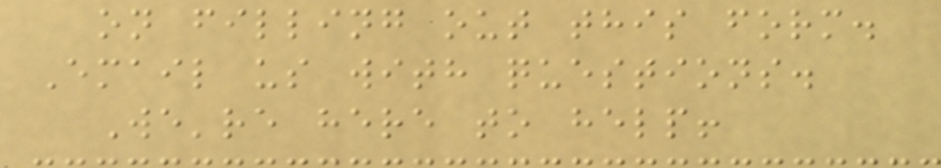on filling out this form.
Email us with questions.
We're here to help!
